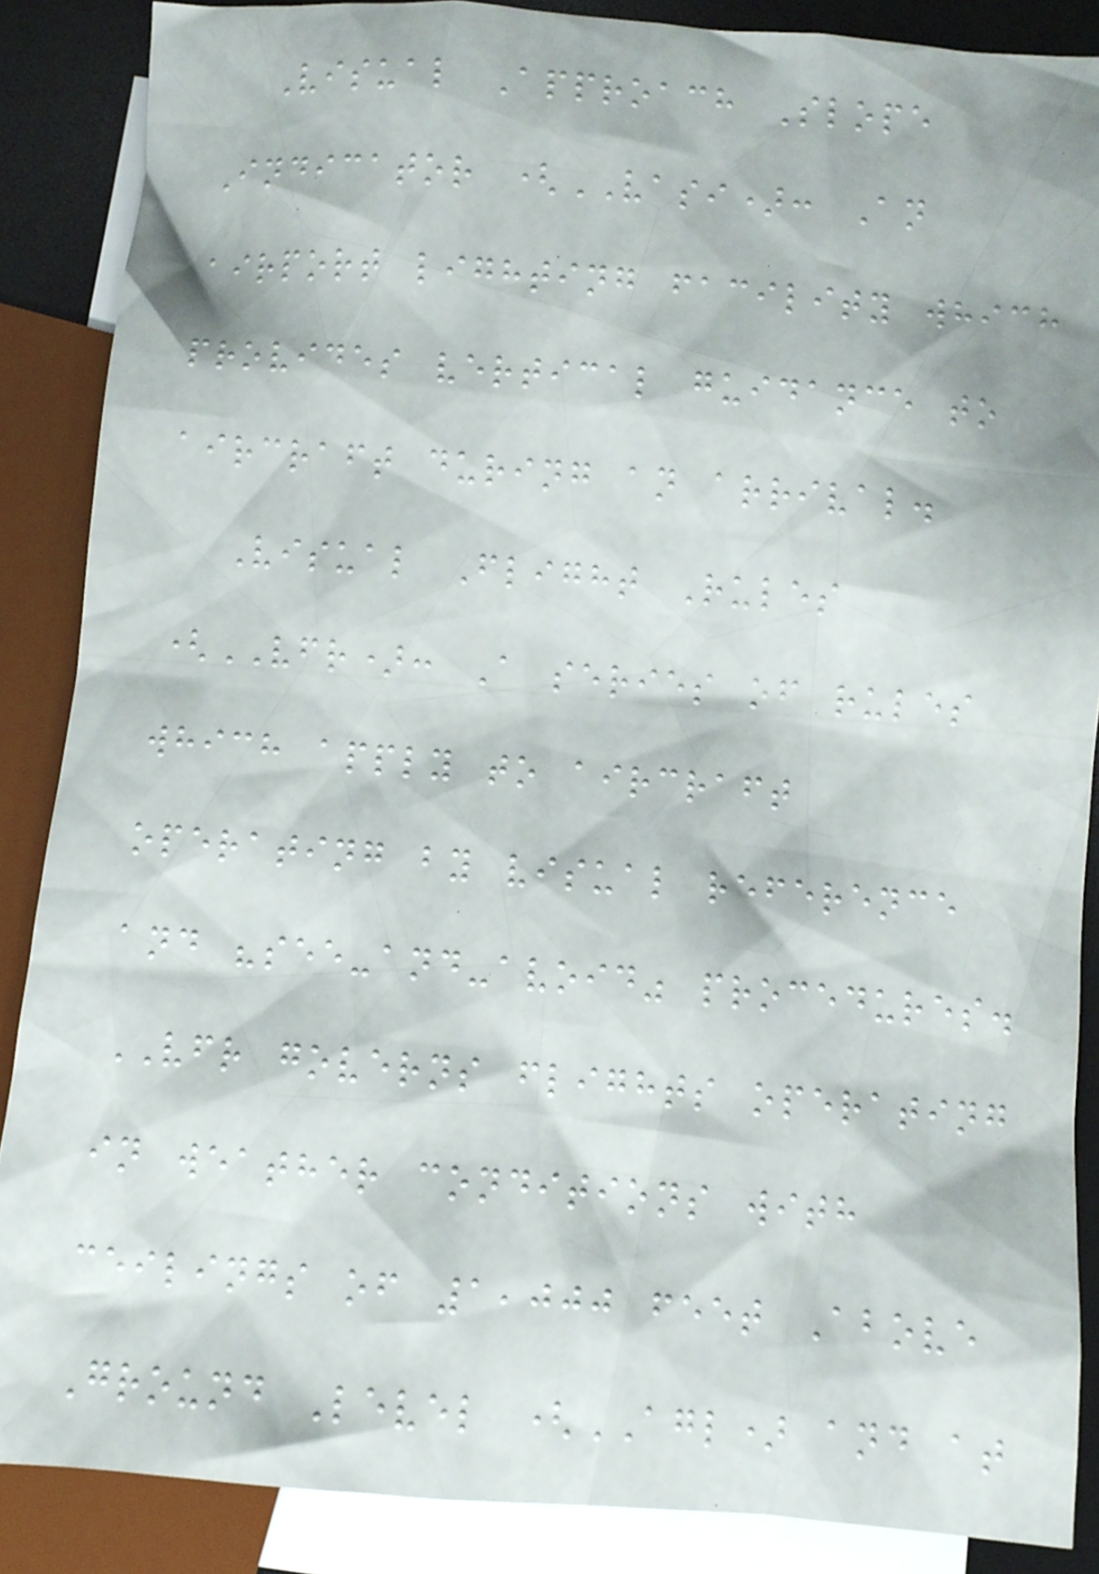Visual Approach Slope
Indicator (VASI): An
airport lighting facility which
provides vertical guidance to
aircraft during an arrival.
Visual Flight Rules
(VFR): A series of rules
which apply to aircraft
operating by visual reference
and "see-and-avoid" procedures.
VFR governs flights operating
in weather conditions with
ceilings of 1,000 feet Above
Ground Level (AGL) and at
